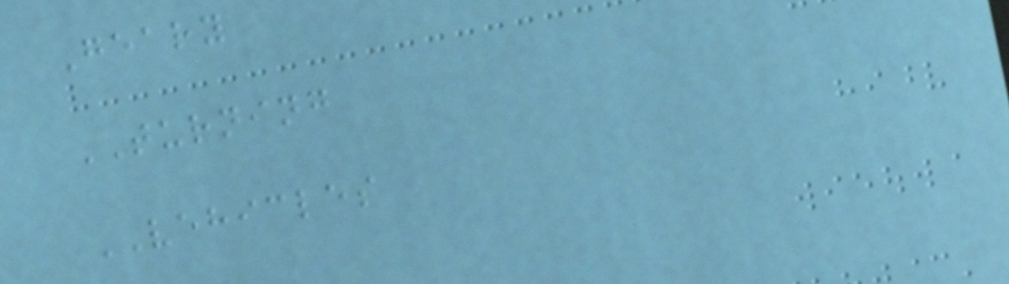Geary
TURNING
VEHICLES
